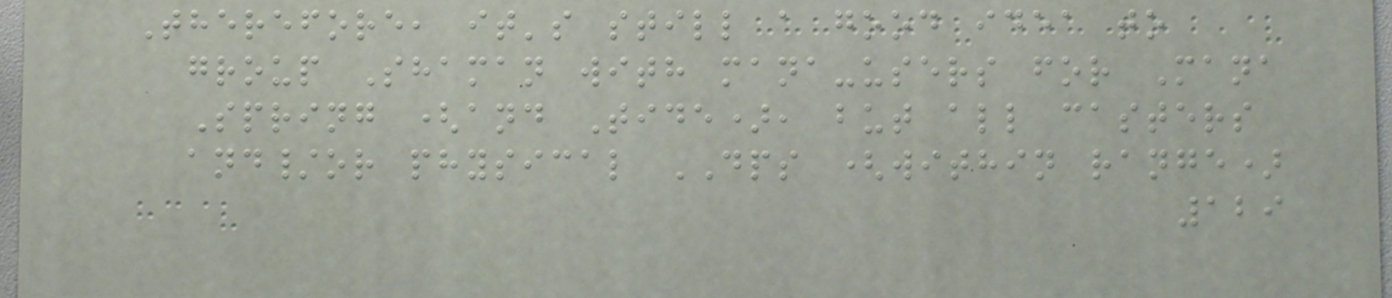Therefore, it's still a good idea to
group Shaman with mana-users for Mana
Spring (and Tide), but all casters
and/or physical DPS (within range)
129
